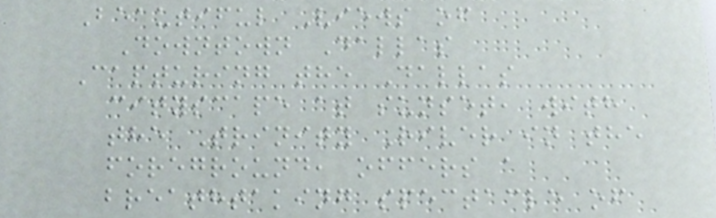Beautiful Views of
Downtown Dallas
Capturing the Dallas
cityscape at sunset, with
the Trinity River in the
foreground, offers a
breathtaking spectacle of
